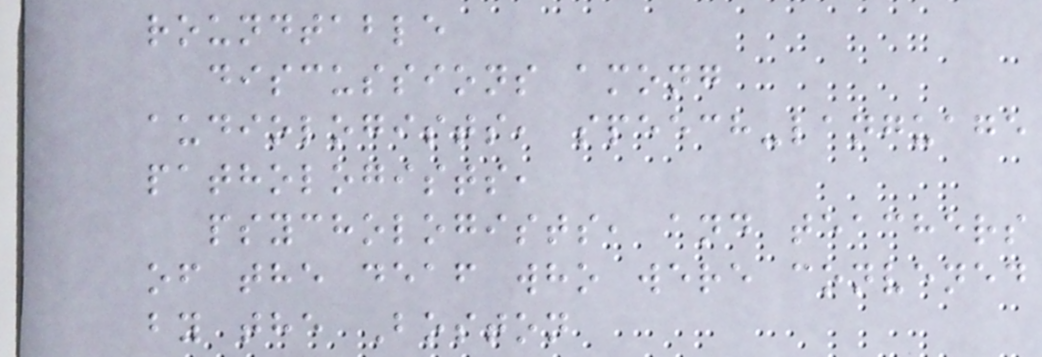roundtable
discussions among
audiologists, speech-language
pathologists,
psychologists, and teachers
of the deaf who were convened
by the Boston
